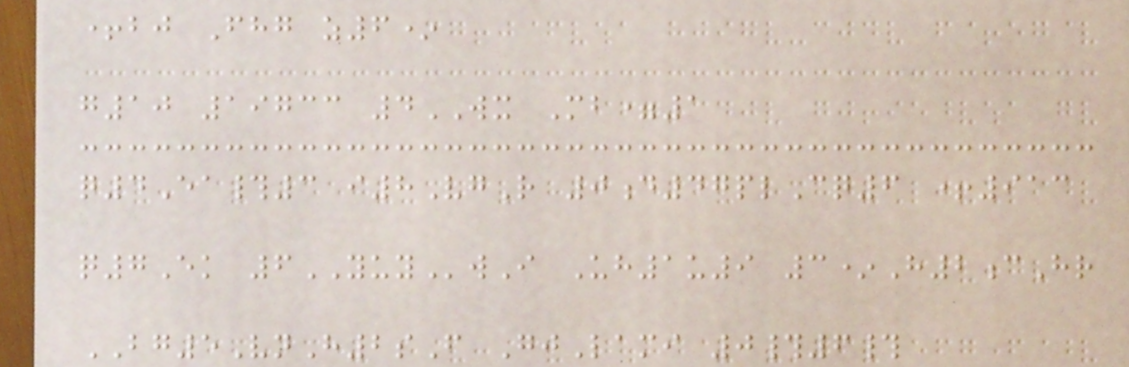+bj Fhg z6*
g10 19733 4WX Mb=1
q4Ea#3 i8VgR 0d47plCq6 +913
q7Ek 6YUYwI Uh1u9 3*H2cHr
BG5VnH2sF GjLami 0#6#
